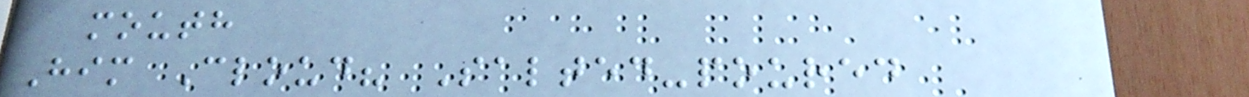mouth
Him Cloud? Salted-poured
